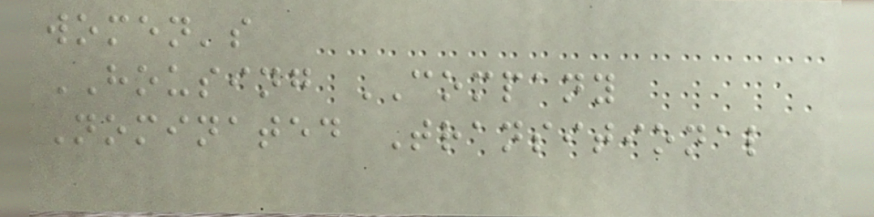women's
HOUSING COMPANY
Nominated Transitional
